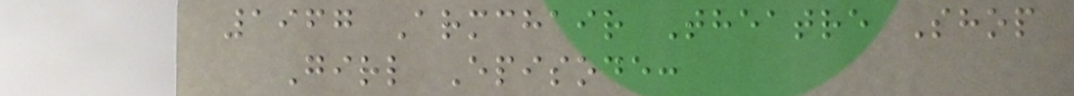1967 Armchair Theatre Shop
Girl Episode:
